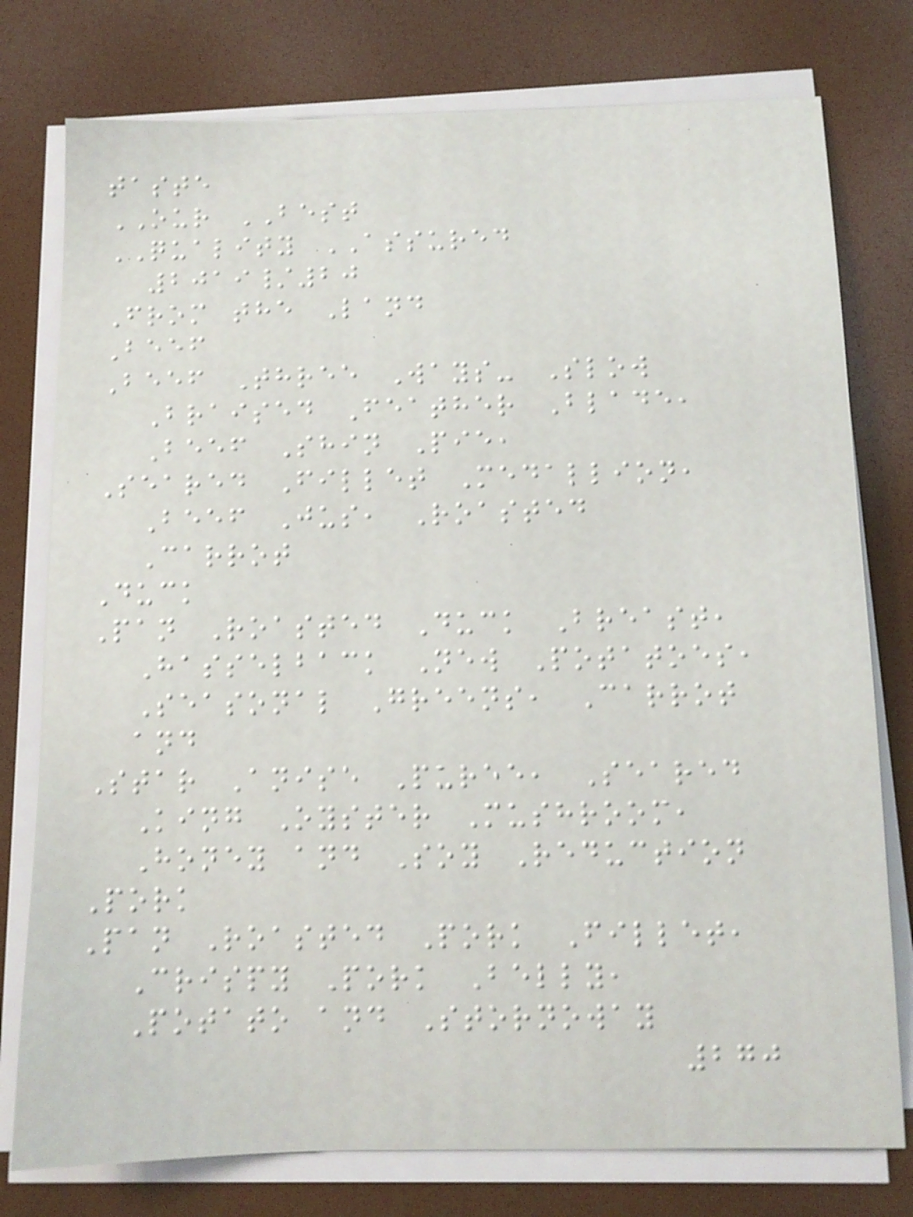taste
OUR BEST
QUALITY ASSURED
2019/20
From the Land
Beef
Beef Three Ways- Slow
Braised Feather Blade,
Beef Shin Pie,
Seared Fillet Medallion,
Beef Jus, Roasted
Carrot
Duck
Pan Roasted Duck Breast,
Hasselback New Potatoes,
Seasonal Greens, Carrot
and
Star Anise Puree, Seared
King Oyster Mushroom,
Honey and Soy Reduction
Pork
Pan Roasted Pork Fillet,
Crispy Pork Belly,
Potato and Stornoway
270
